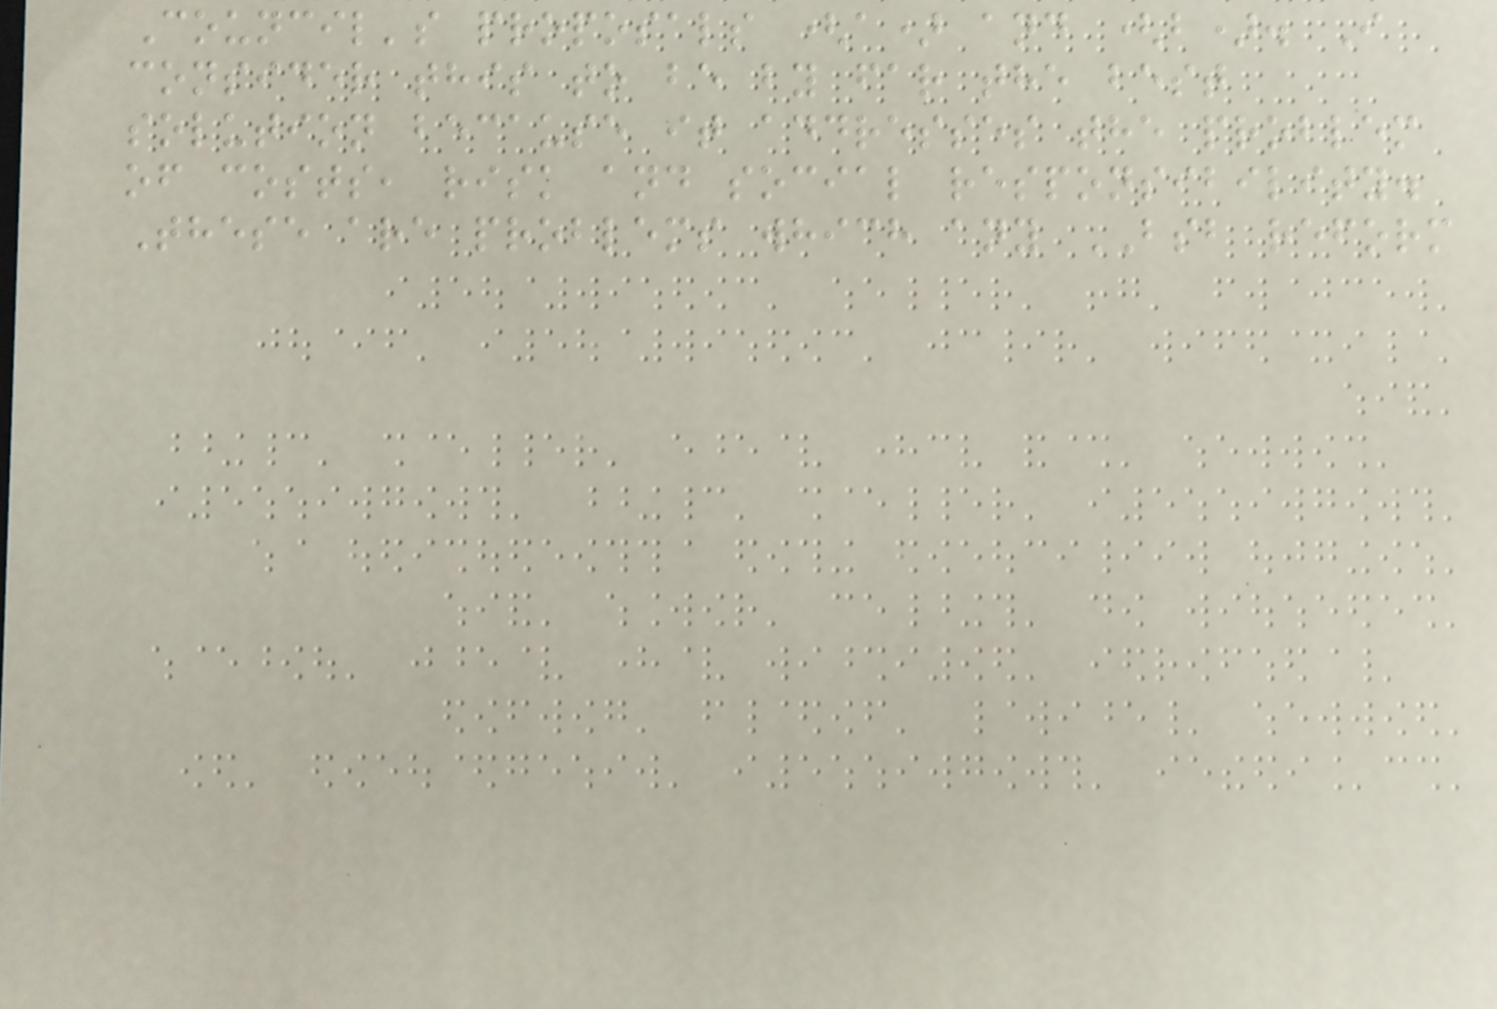Council's proposals (a) and (b). I
consider this to be by far the best
solution because it addresses the problem
of costs, risk and social responsibility.
These are problems which any BSB reform
